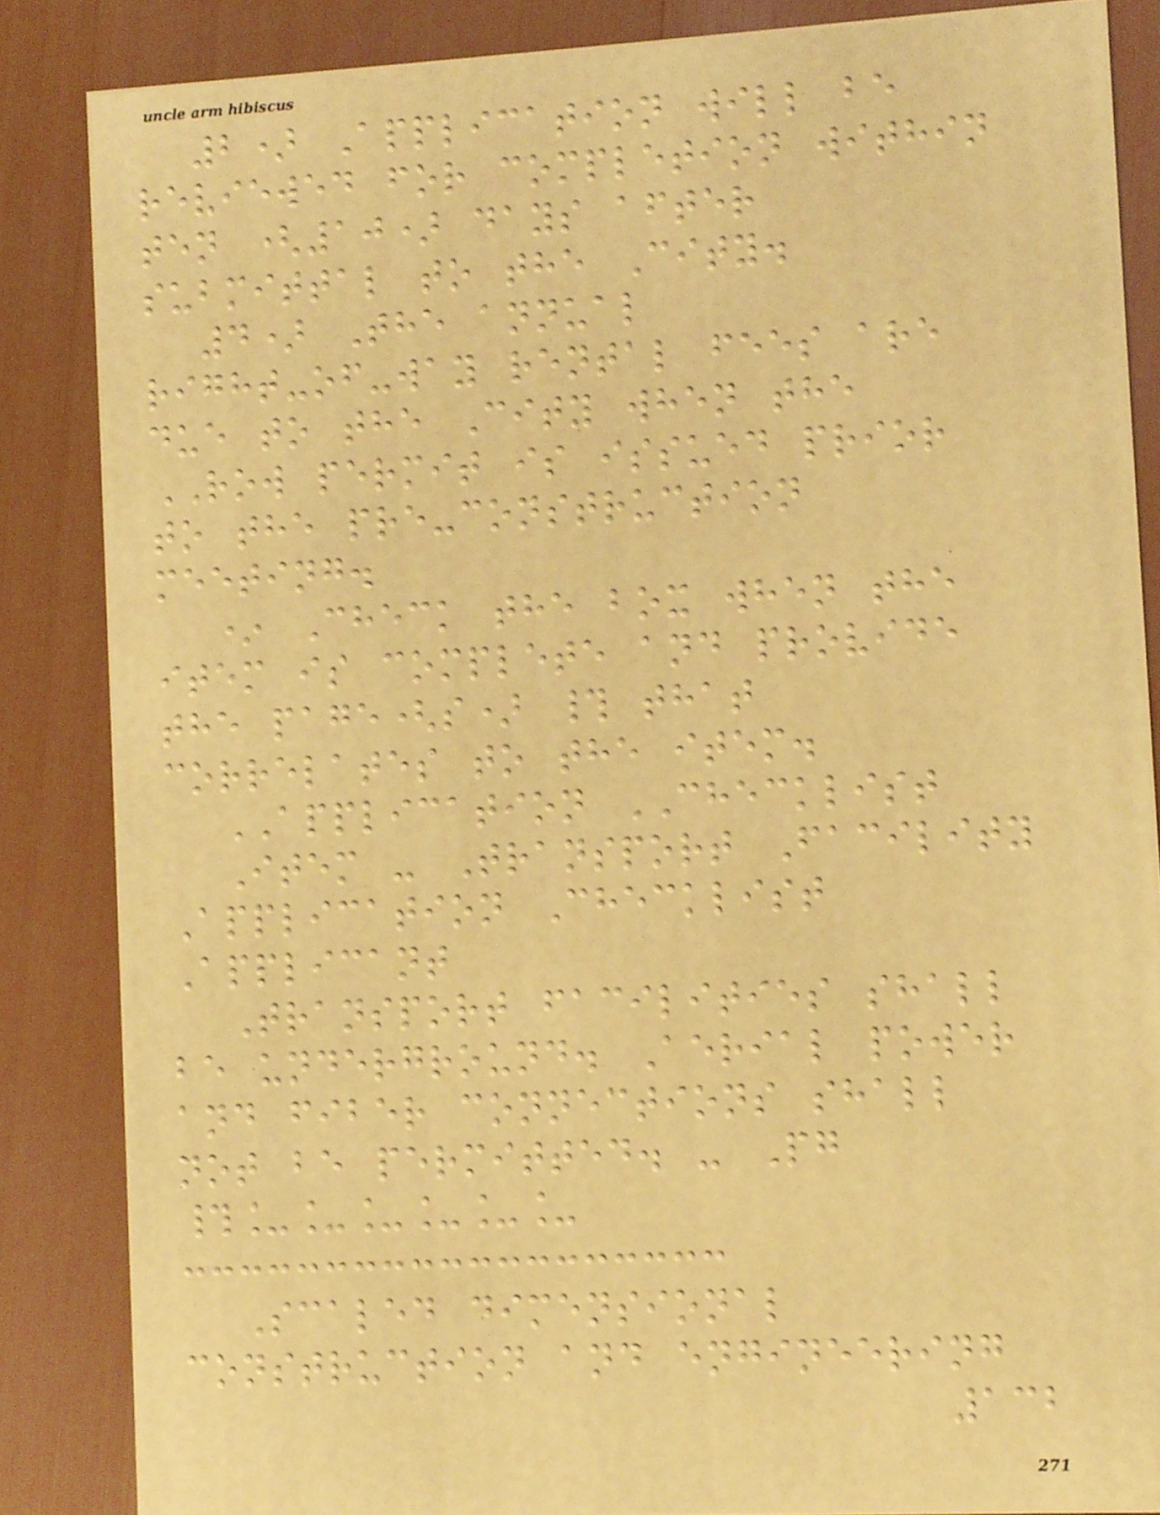2) Application will be
reviewed for completion within
ten (10) days after
submittal to the City.
4) The annual
right-of-way rental fees are
due to the City when the
ROW permit is issued prior
to the pre-construction
meeting.
* Check the box when the
item is complete and provide
the page(s) # that
correlates to the item.
APPLICATION CHECKLIST
Item - Transport Facility
Application Checklist
Applicant
Transport facilities shall
be underground. Aerial power
and fiber connections shall
not be permitted. - Pg
#______
Scaled dimensional
construction and engineering
132
